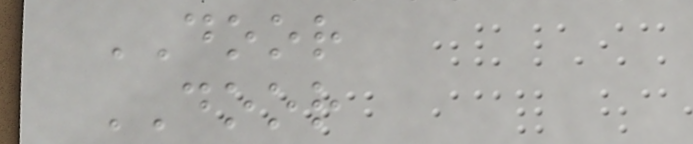DOOR
DOOR
